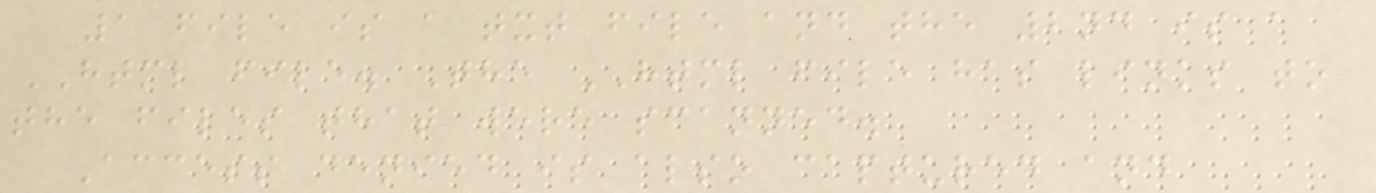1 file is a txt file and the 2nd is a
HTML file. The HTML file has links to
the files that were scanned.
Access denied is also captured and
